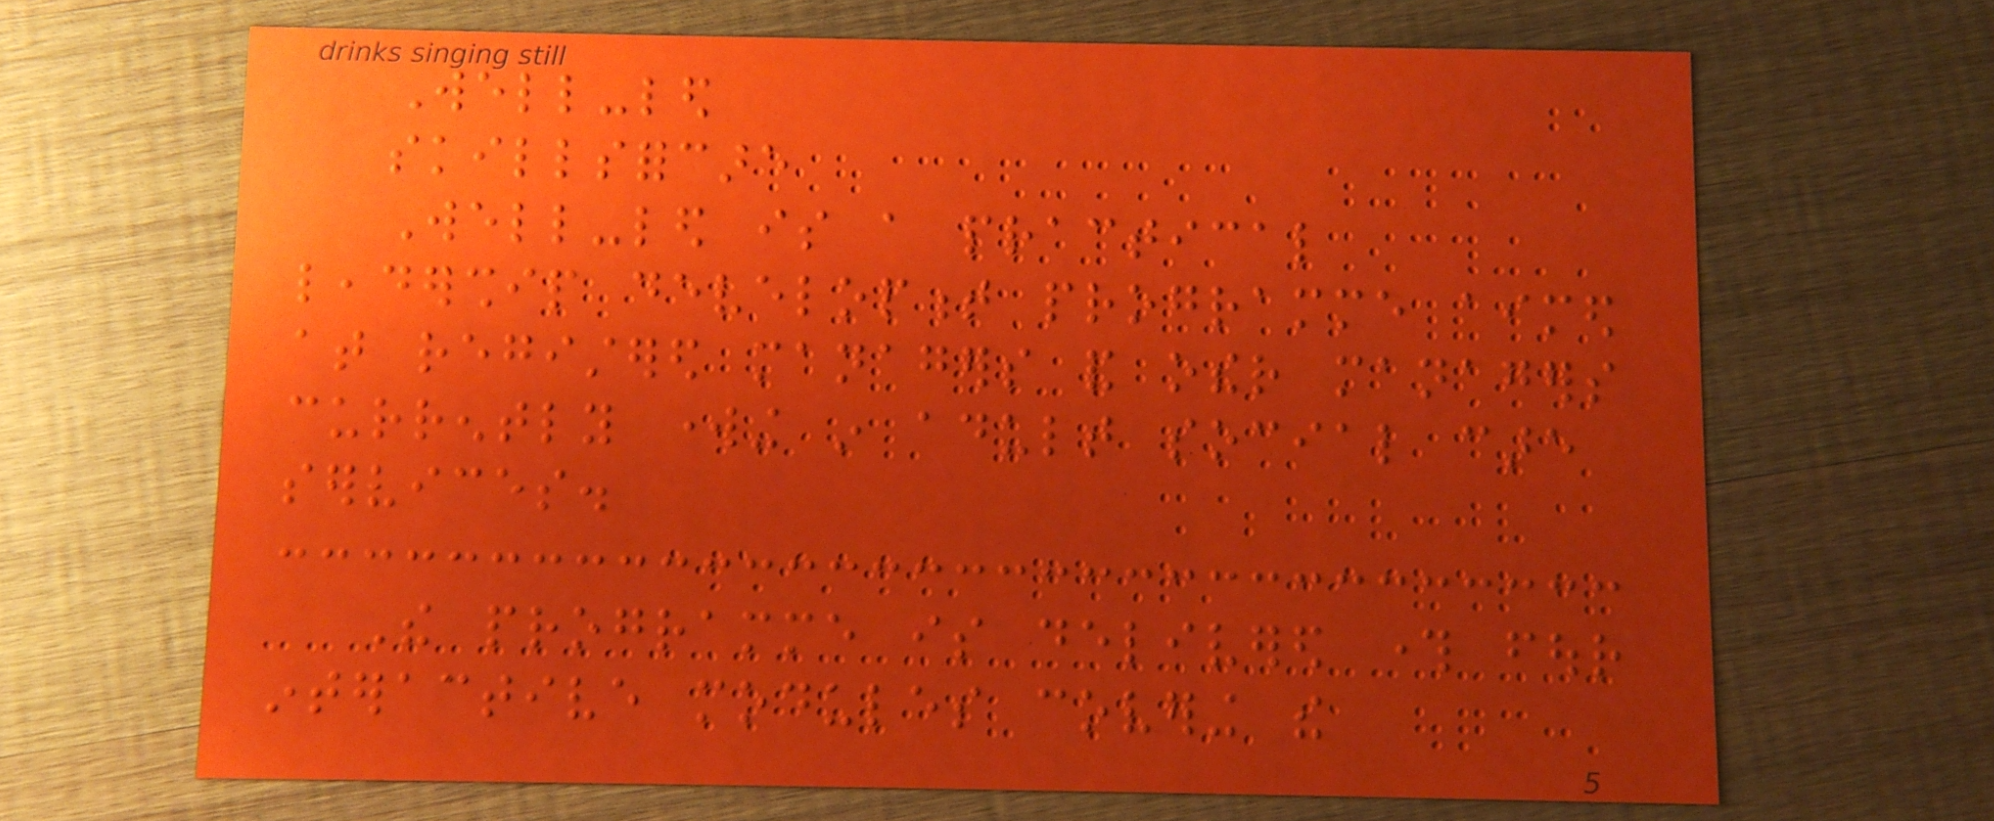Well-led
skillsforcare
Well-led is a practical
leadership development programme aimed
at registered managers and other managers
currently working in adult social care
services.
The programme is delivered through four
interactive modules covering the
